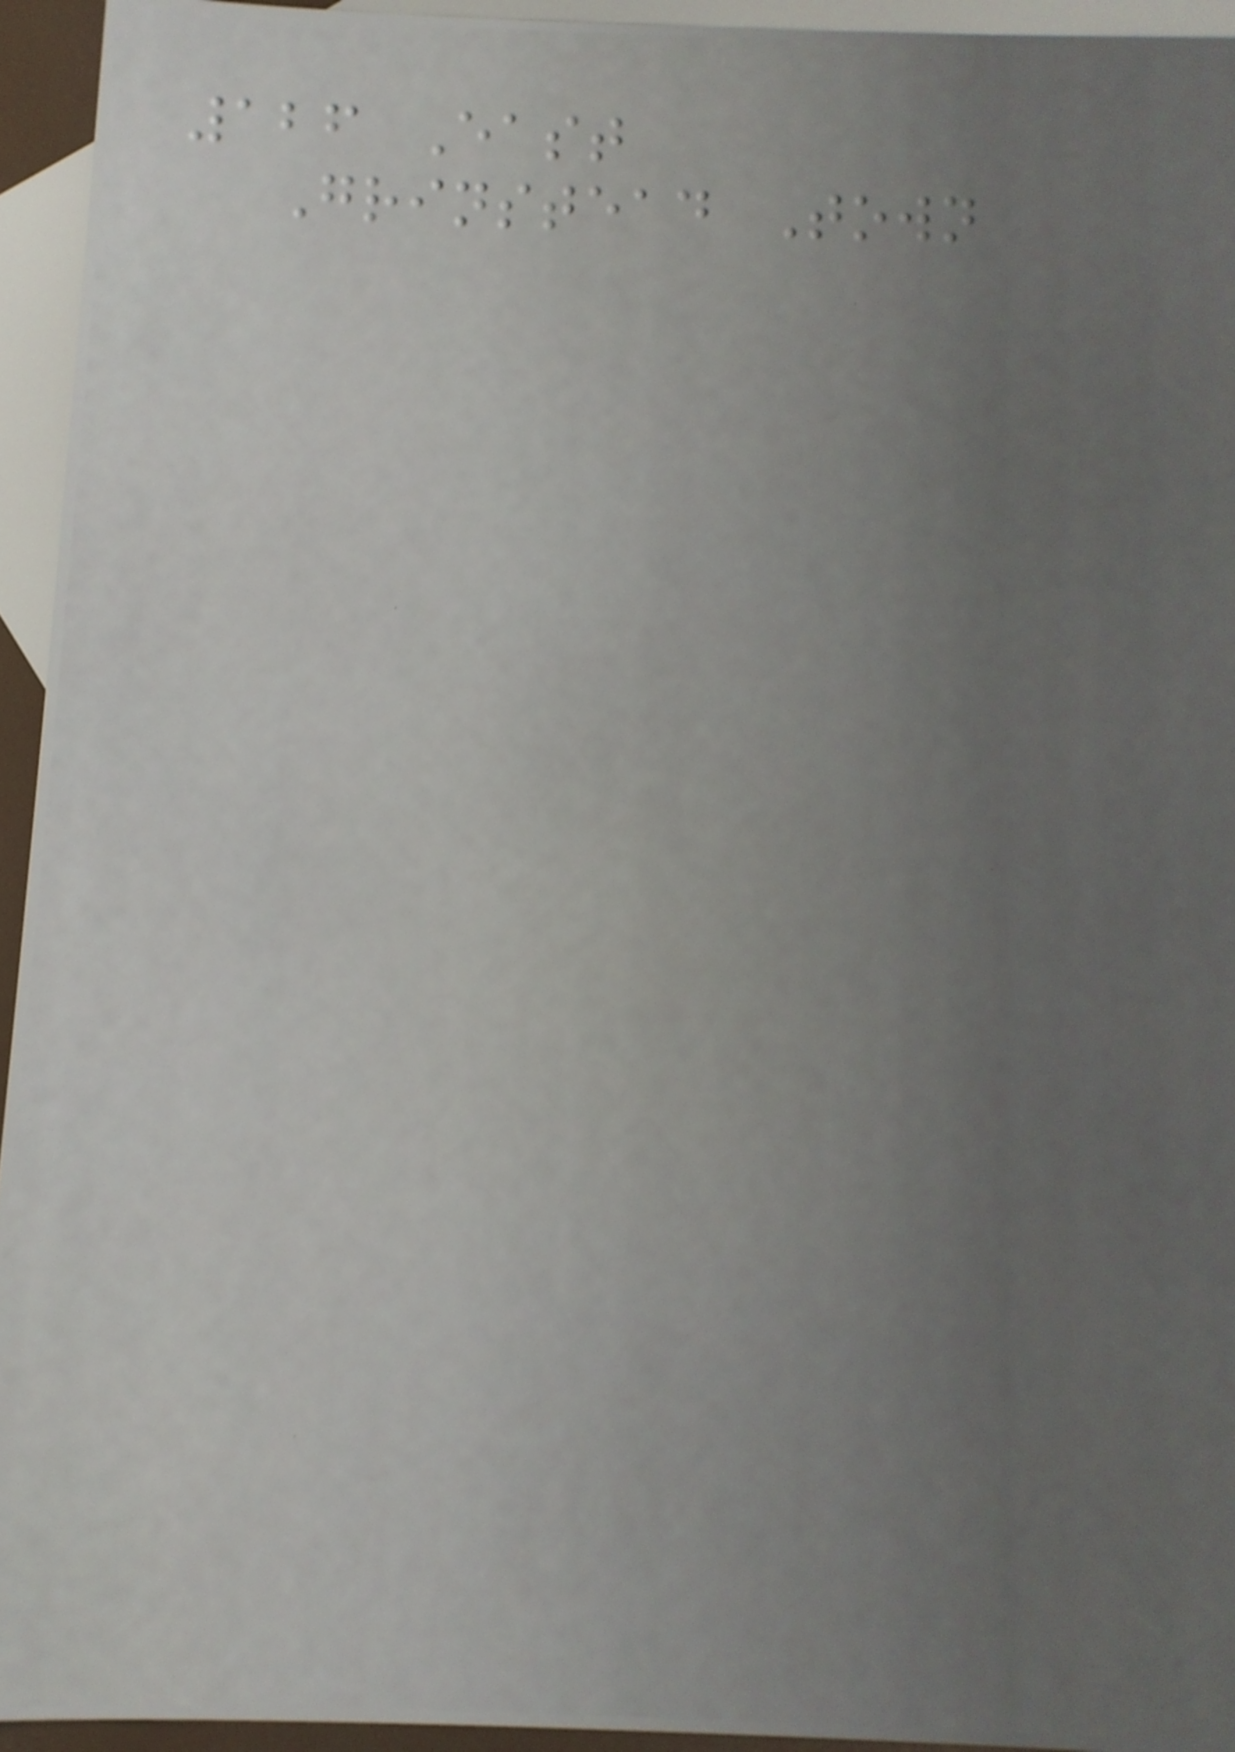126 East
Grinstead Town
